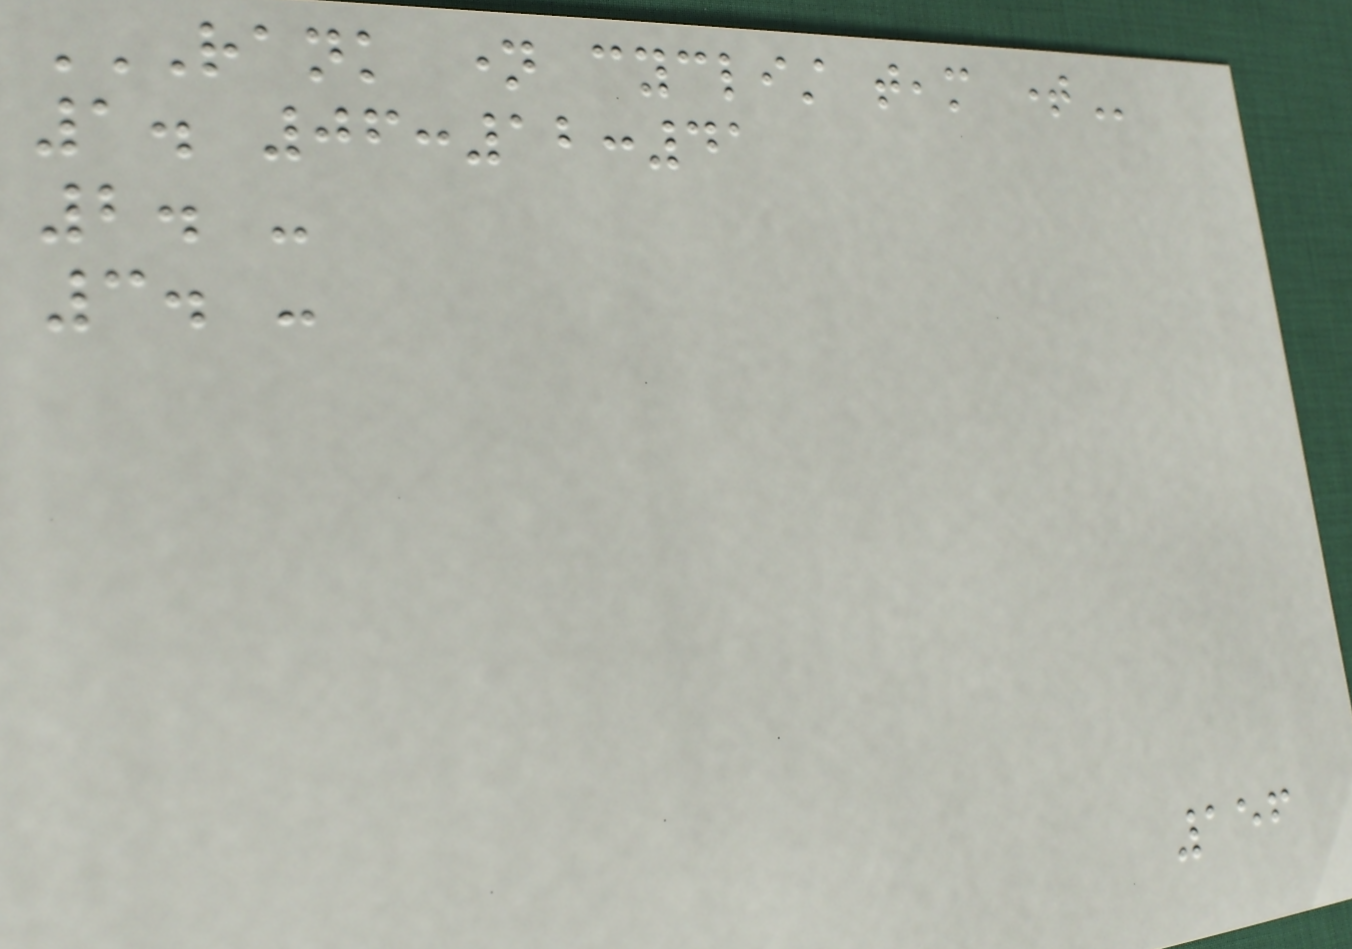RANK NAME CYCLIST TEAM TIME
1. 06:12:41
2. -
3. -
156
